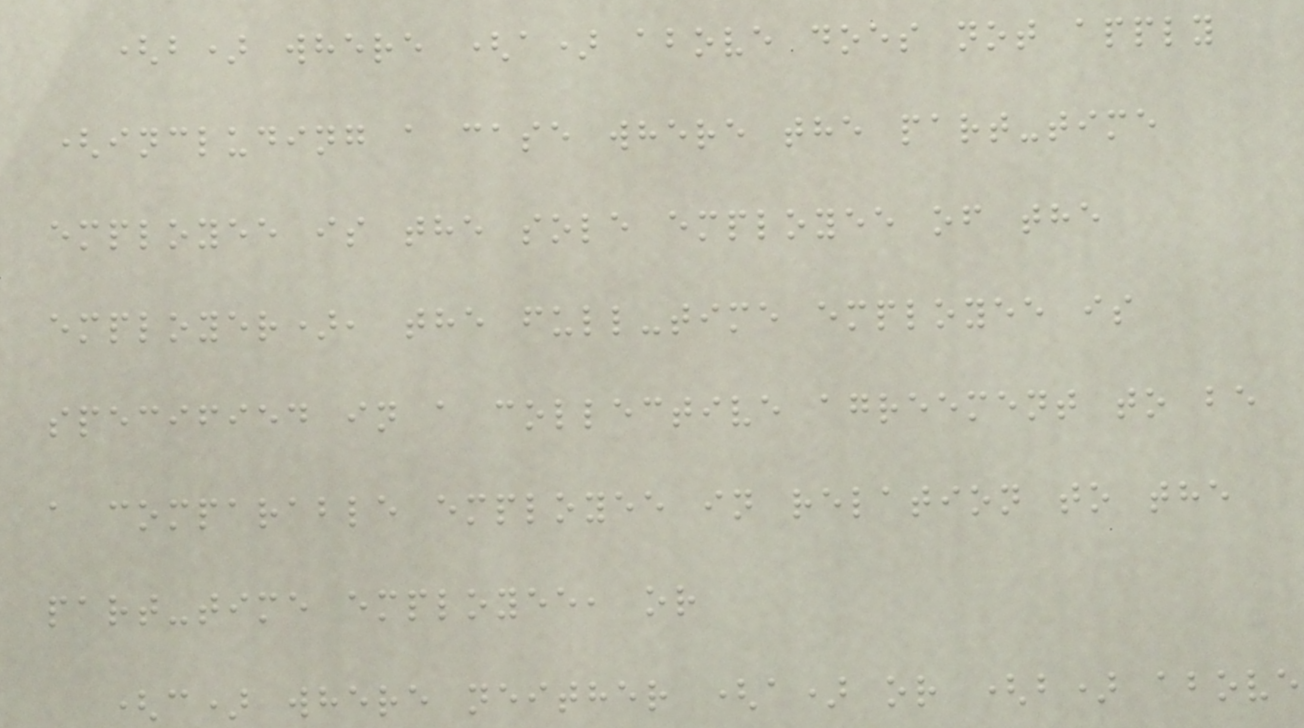(b) where (a) above does not apply
(including a case where the part-time
employee is the sole employee of the
employer), the full-time employee is
specified in a collective agreement to be
a comparable employee in relation to the
part-time employee, or
(c) where neither (a) or (b) above
